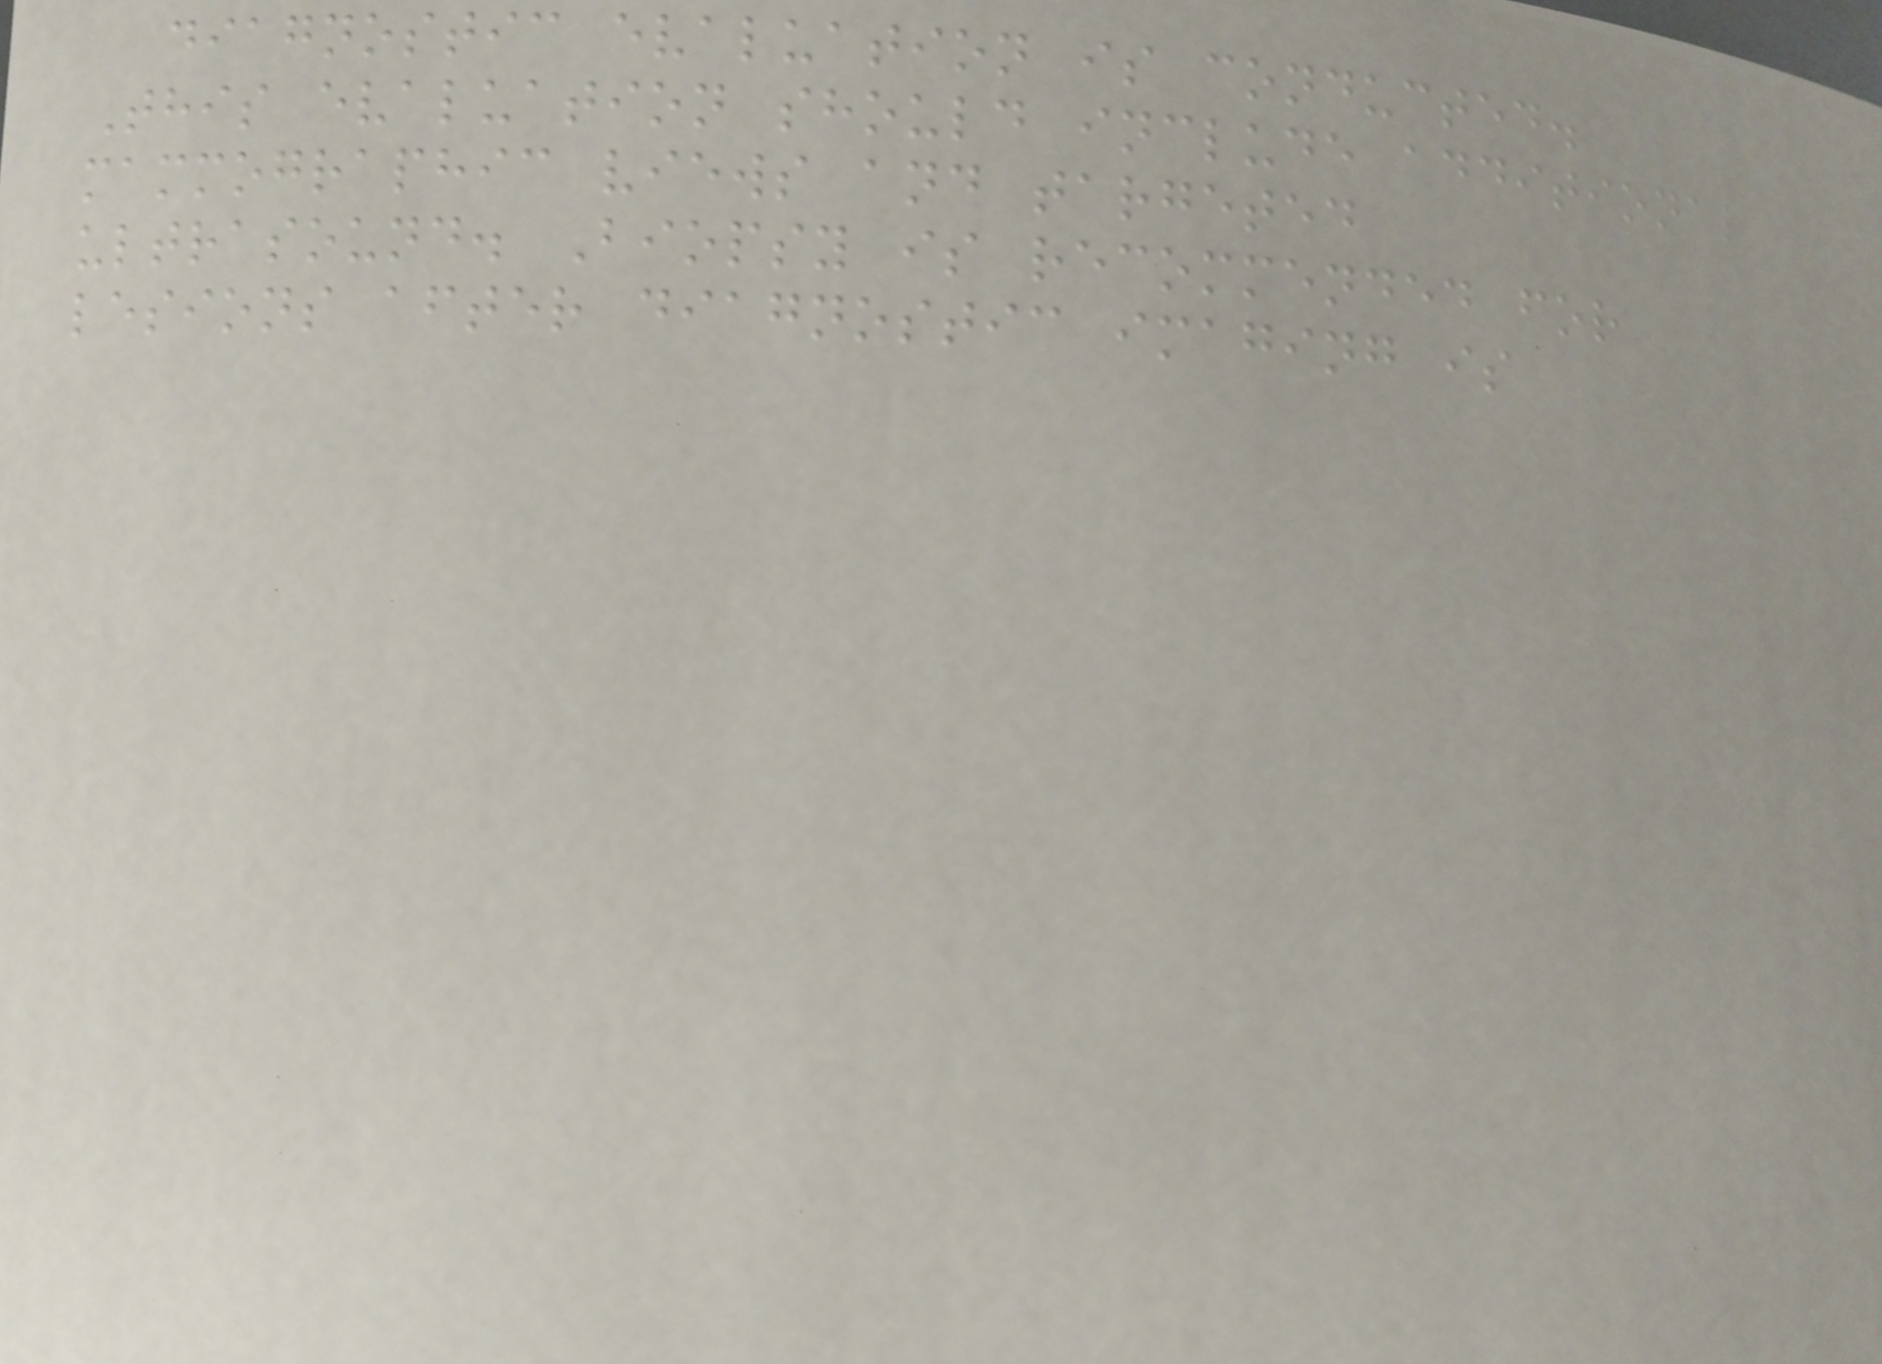diagnostic evaluation is conducted.
This evaluation should include additional
mammographic views and targeted
ultrasound. Biopsy is recommended for
lesions after diagnostic imaging is
